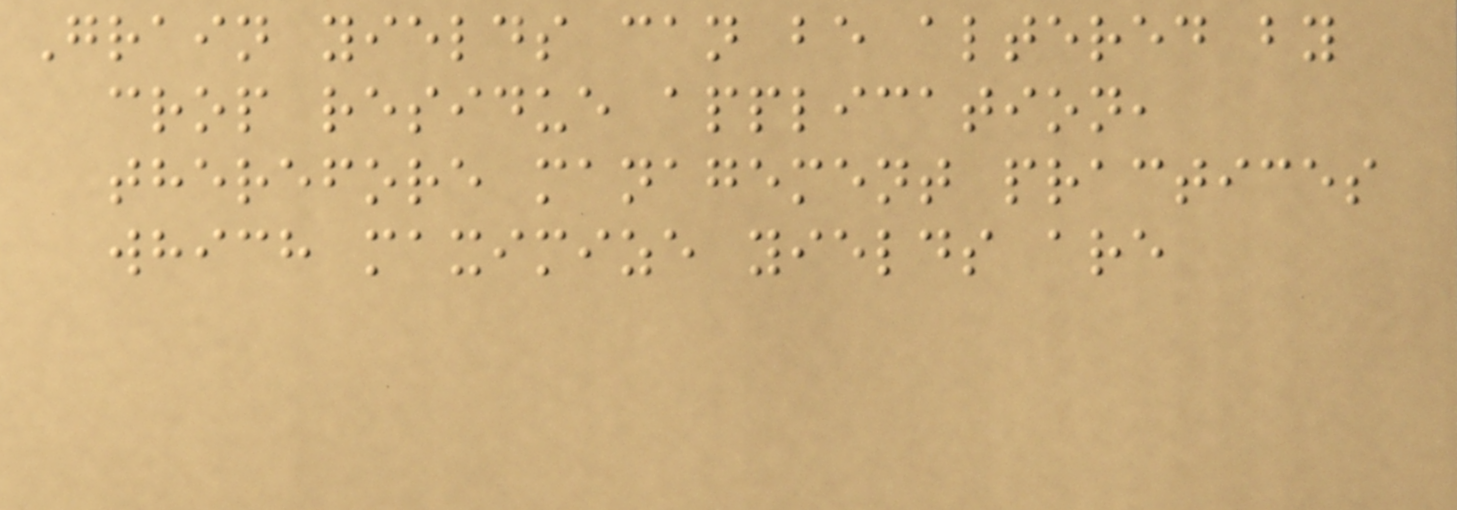Grain yields can be altered by
crop residue application,
therefore management practices
which maximize yields are
